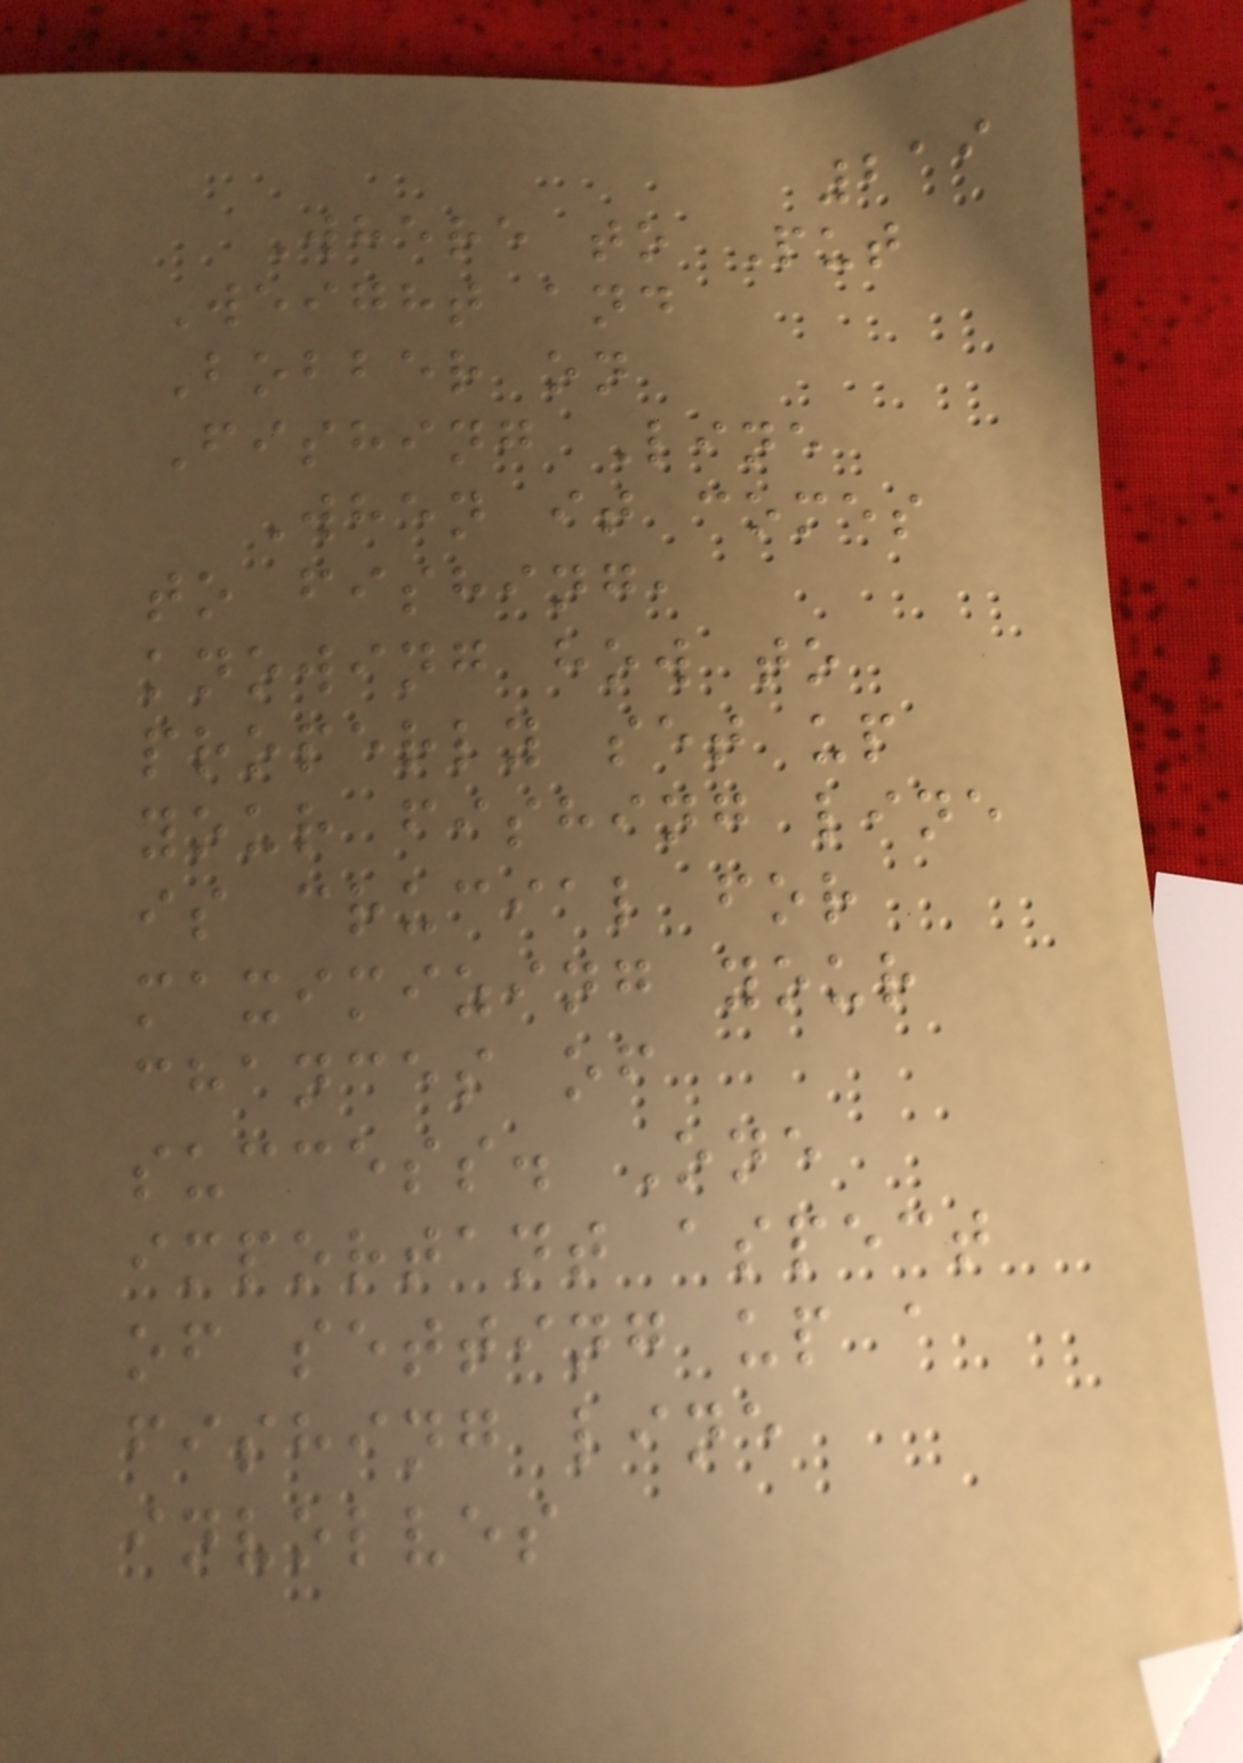219
Where to Put
Weight and
Bobber on
Fishing Line
When it comes
to fishing,
knowing how to
properly set up
your fishing line
is crucial for
maximizing your
chances of
success. One
important aspect
of setting up a
fishing line
involves
